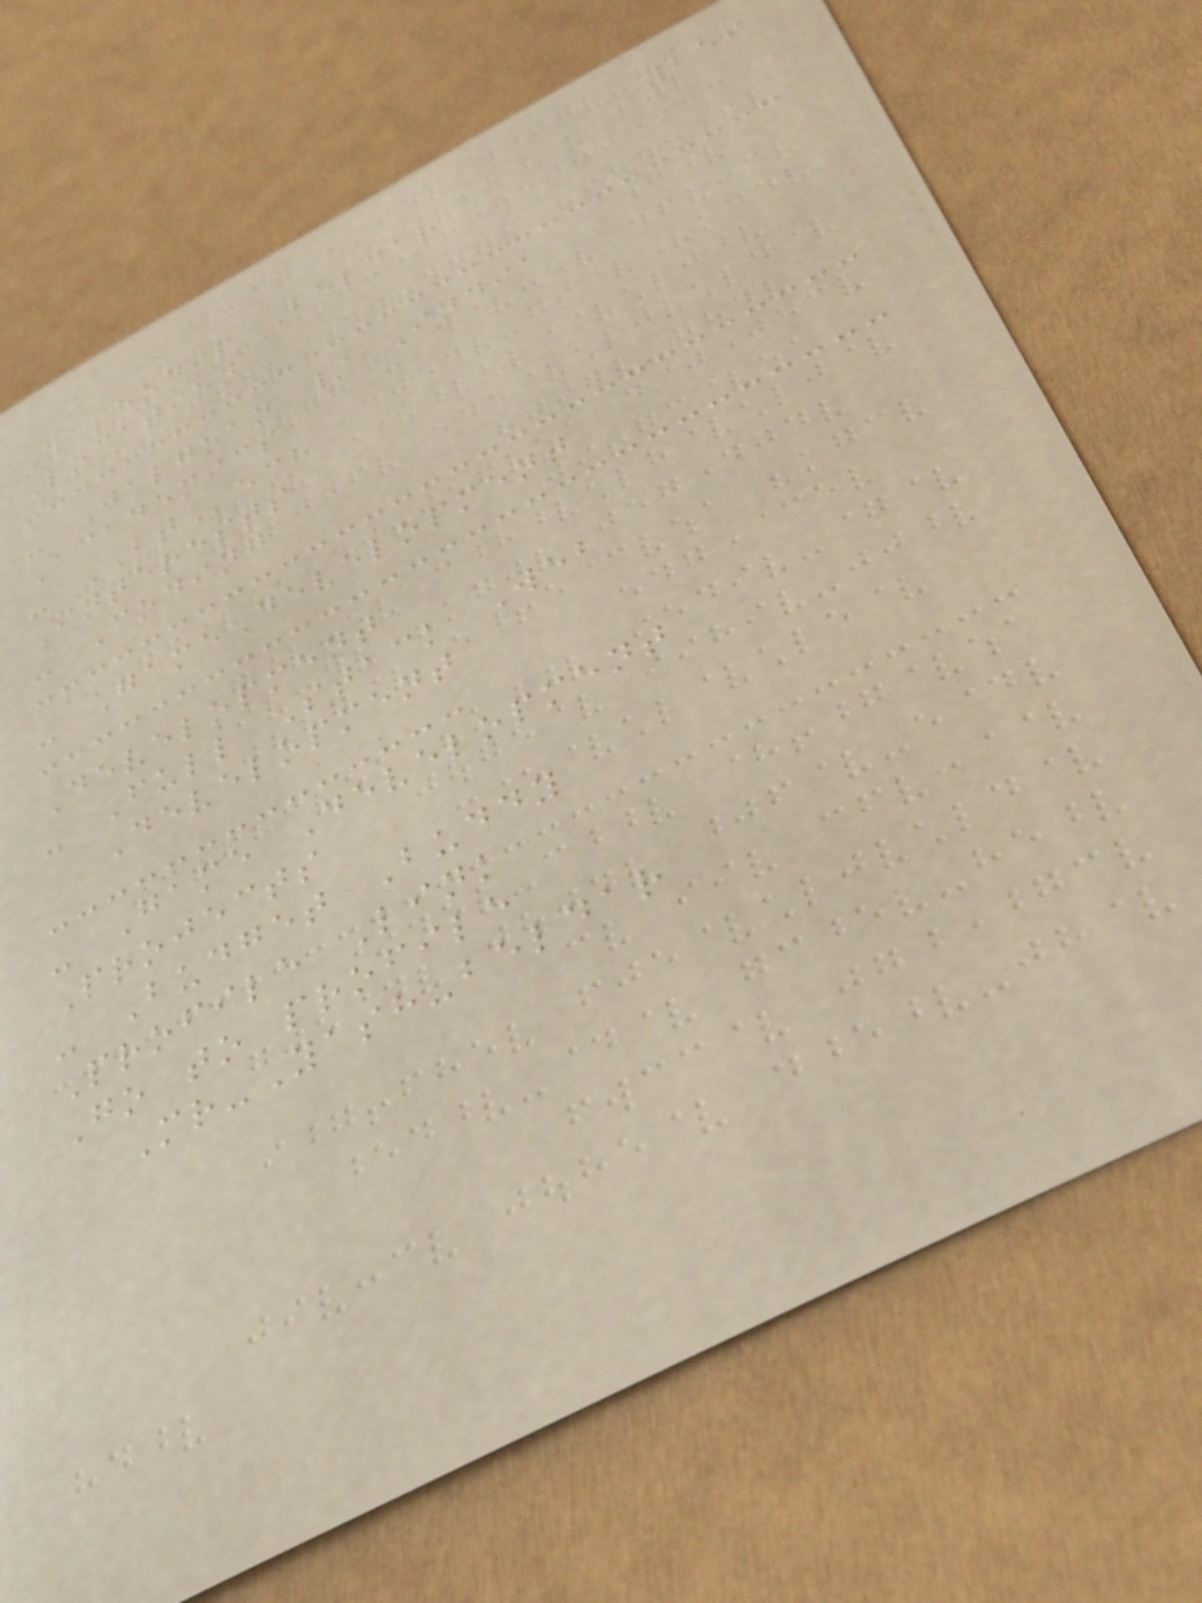259
Yashodip Beldar
Location
- Jalgoan / India
Academics
- BTech
Interests
- Coding
- GameDevelopment
Development
- Full Stack Web
Development
- Game Development
Projects
- Budget Buddy
Profile Link
Go to profile
Mr-Yash-beldar
